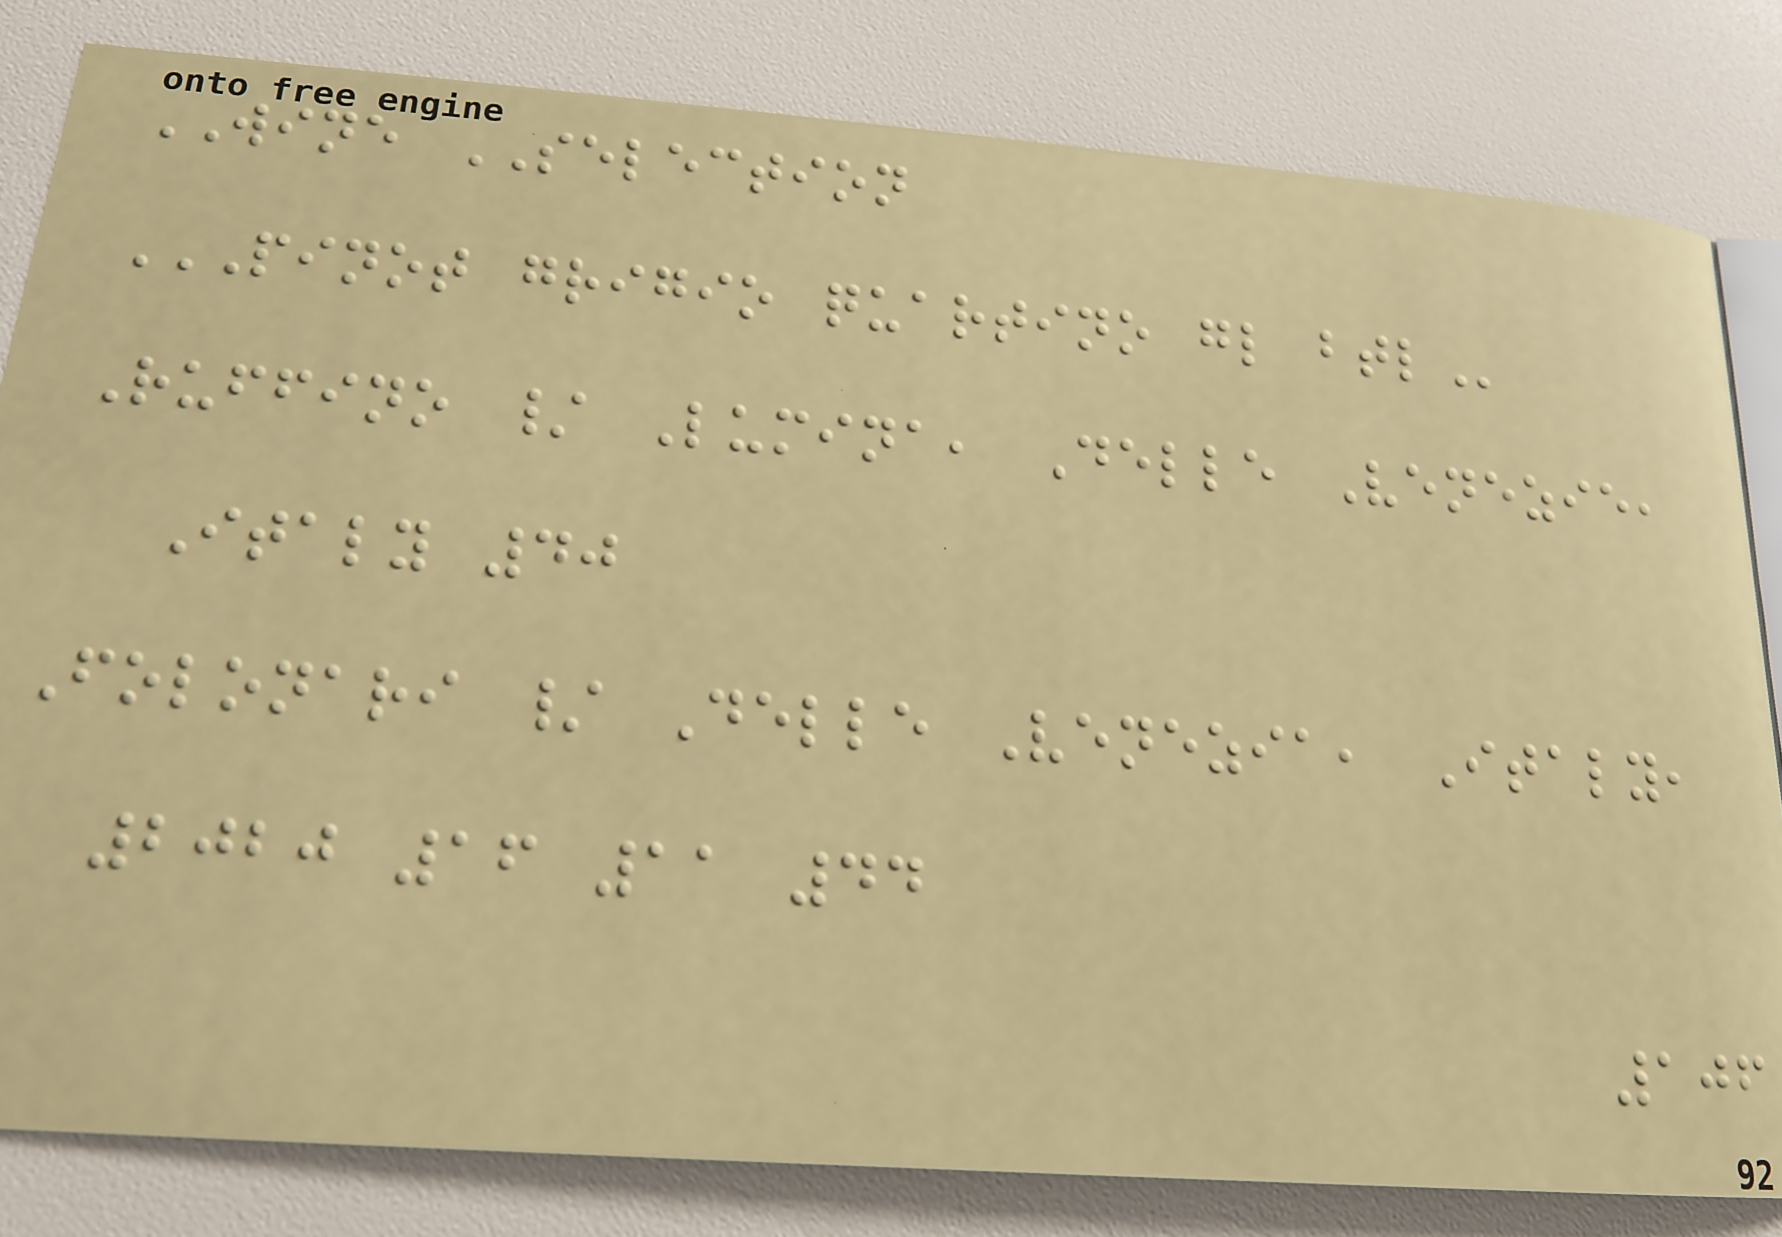WINE SELECTION
PINOT GRIGIO QUARTINO GL BTL
Ruffino / Lumina, Delle Venezie,
Italy 40
Folonari / Delle Venezia, Italy,
2020 16 11 44
106
